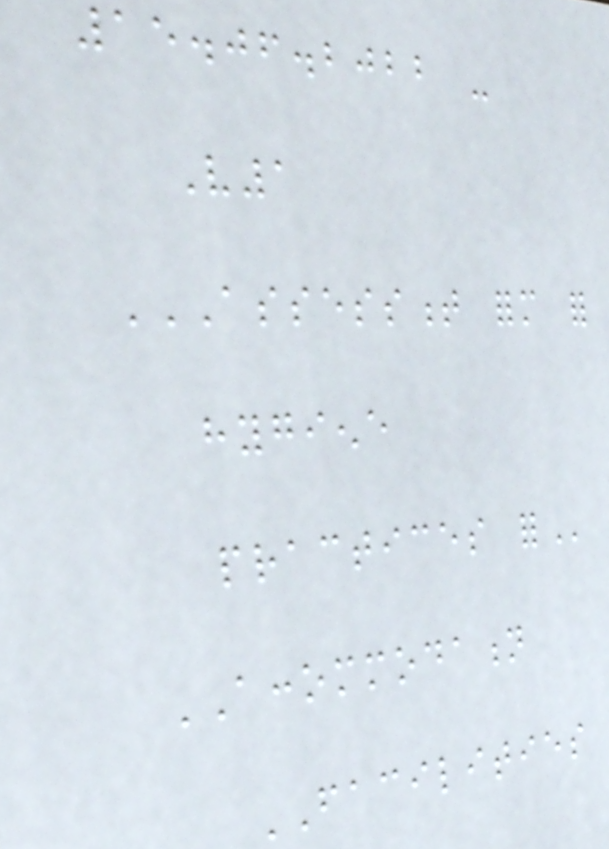15.06.2022 -
V1
ASSESSMENT FORM FOR
HYGIENE
PRACTICES FOR
ACCOMMODATION
FACILITIES
